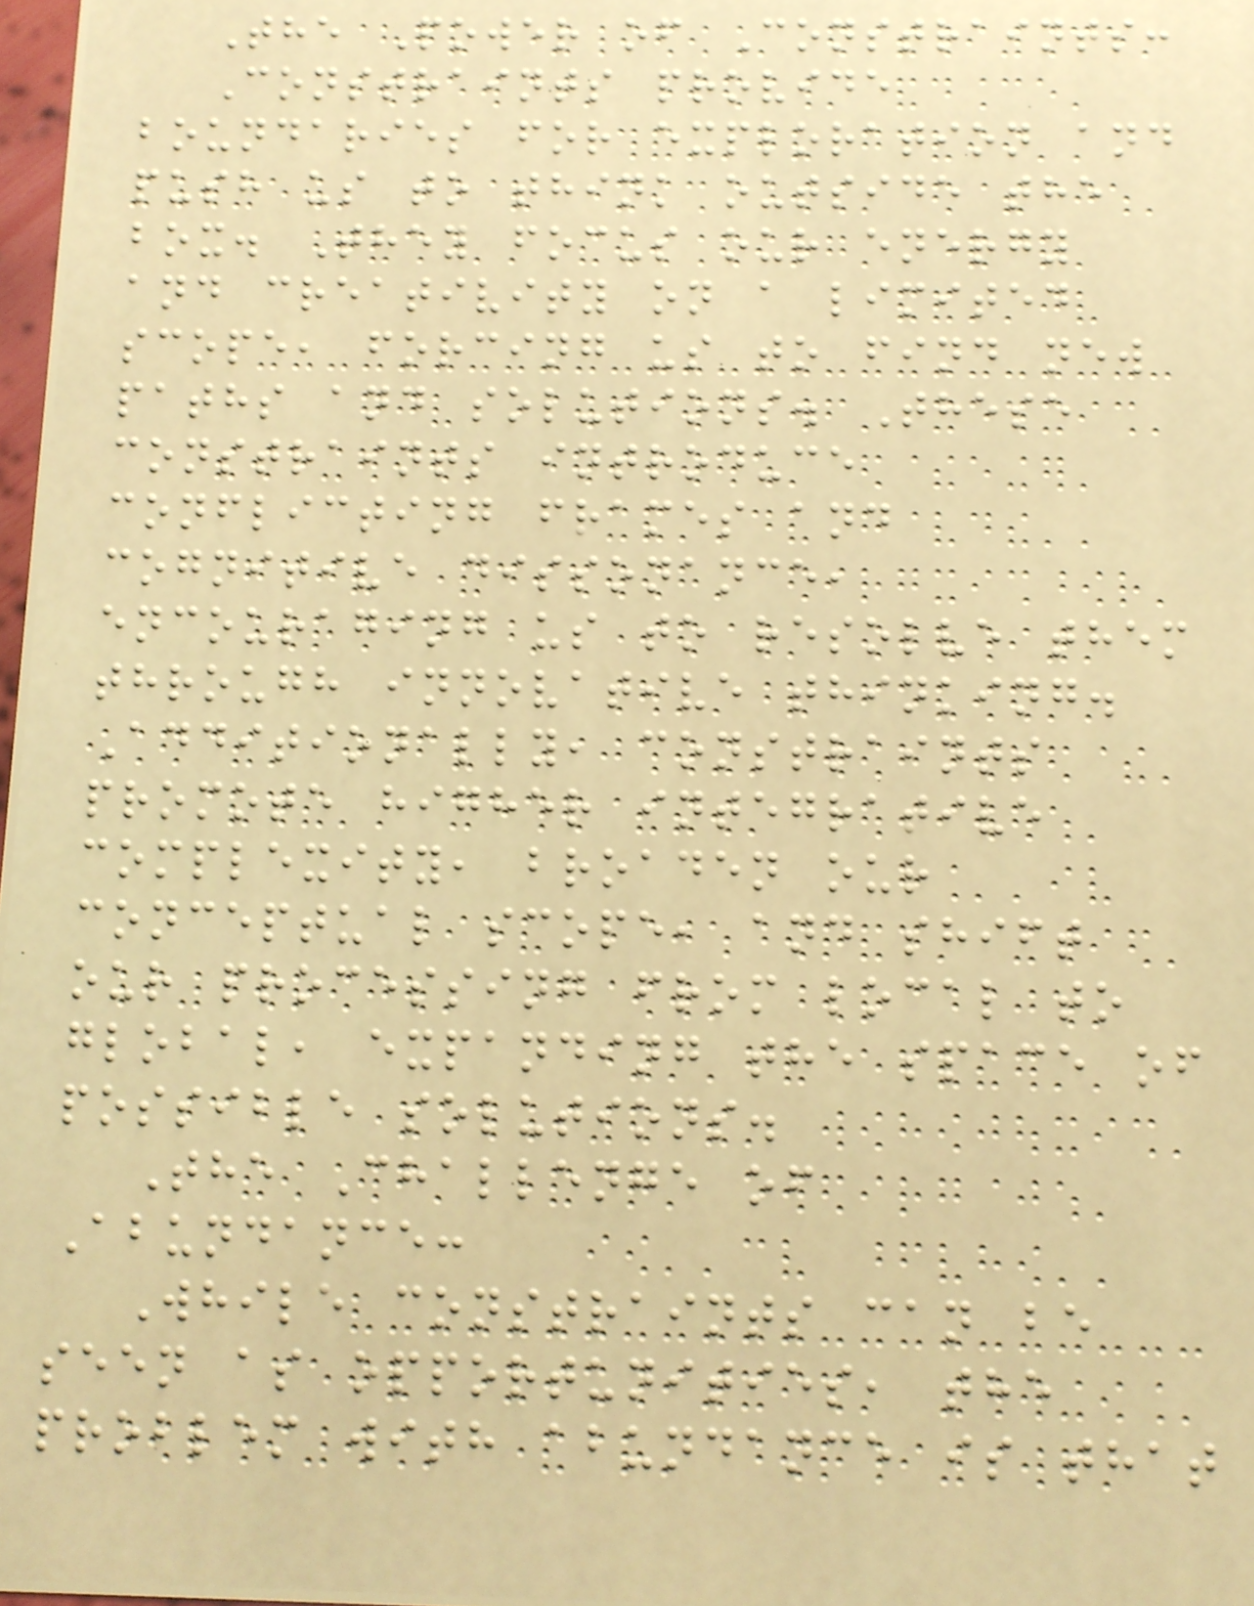The Power of Constraints:
Constraints provide
boundaries for exploration and
push us to think outside the
box. They focus our energy
and creativity on a limited
scope, forcing us to find new
paths and solutions. These
constraints introduce
conflicting frames and
cognitive dissonance,
encouraging us to resolve them
through innovative thinking.
Additionally, constraints
promote higher integrative
complexity, broaden our
conceptual scope, and shift
our processing from local to
global, expanding the space of
possible solutions.
The Challenge of
Abundance:
While constraints can be
seen as opportunities, the
problem with abundance is that
